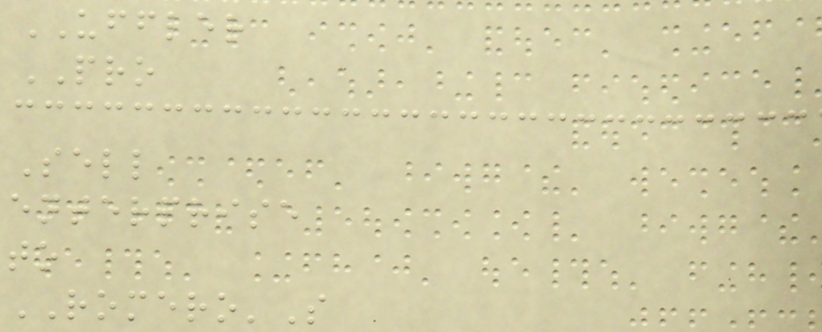UFFLER
PRO
Sell
enterprise
to
ROMERO'S
